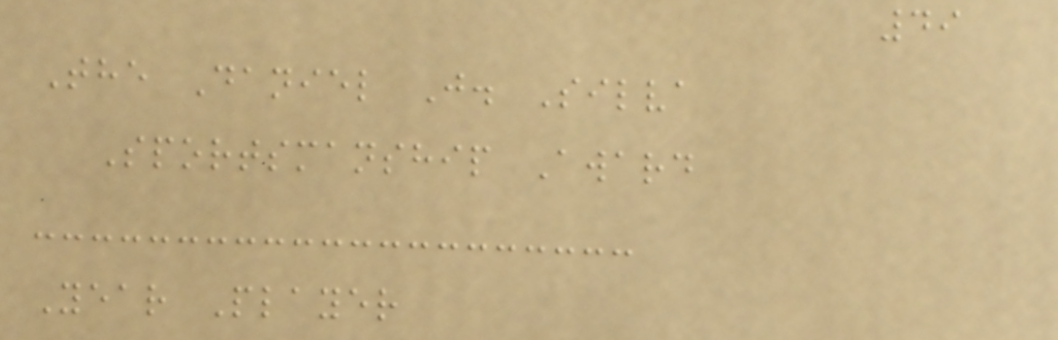49
The Daniel J. Silva
Sportsmanship Award
Year Player
